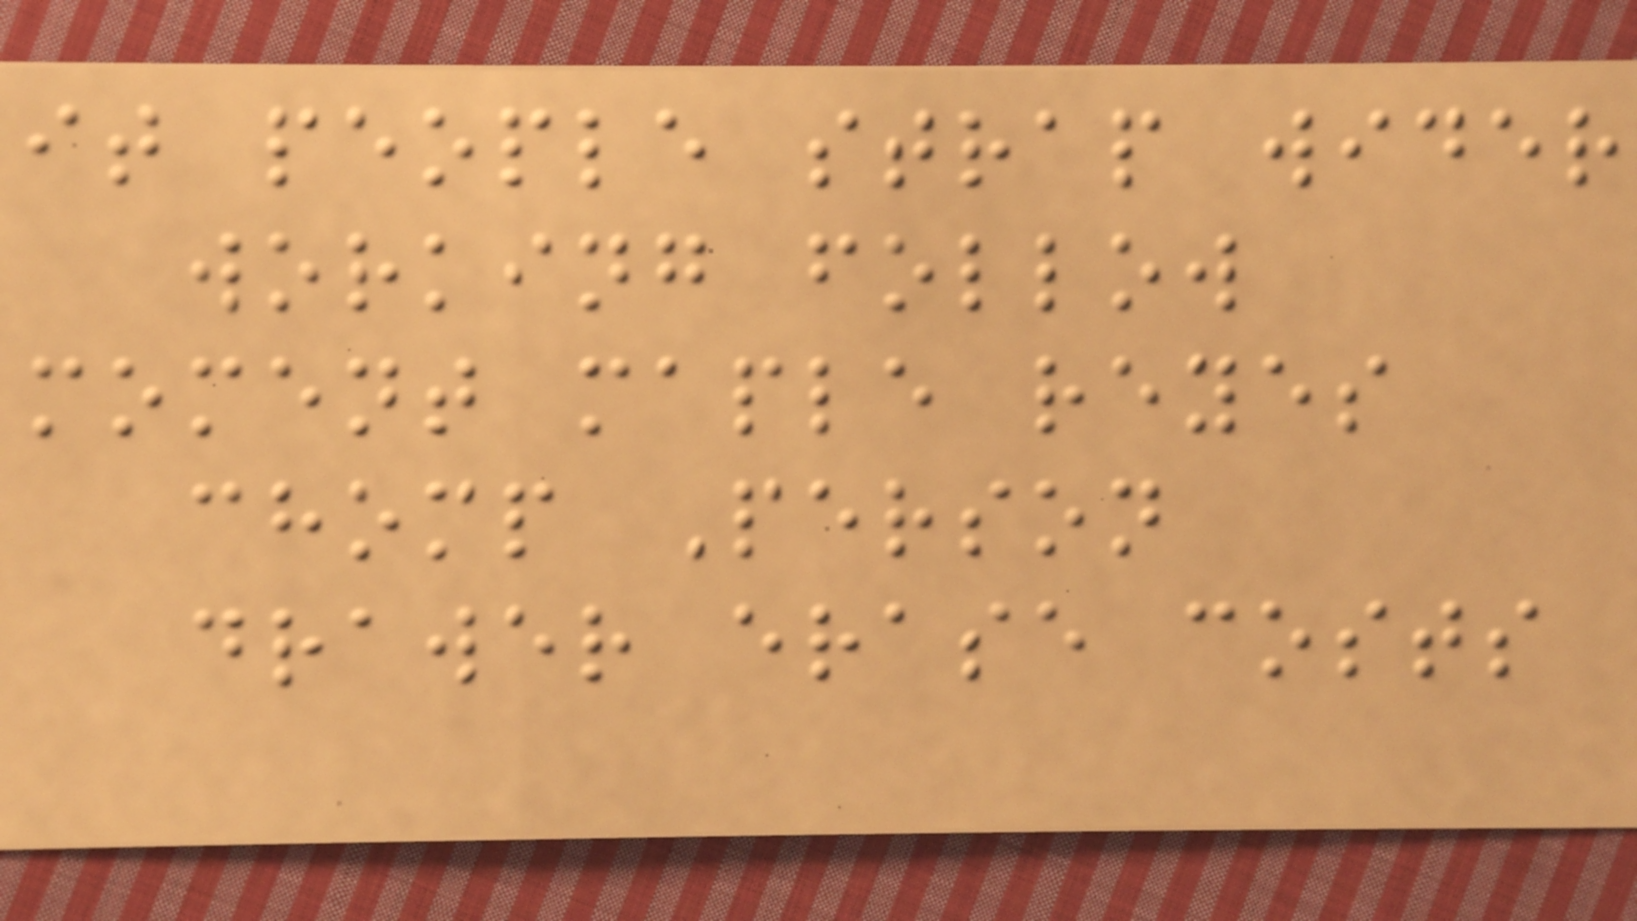it people strap wider
working follow
moment maple reyes
chomp Person
drawer erase costs
